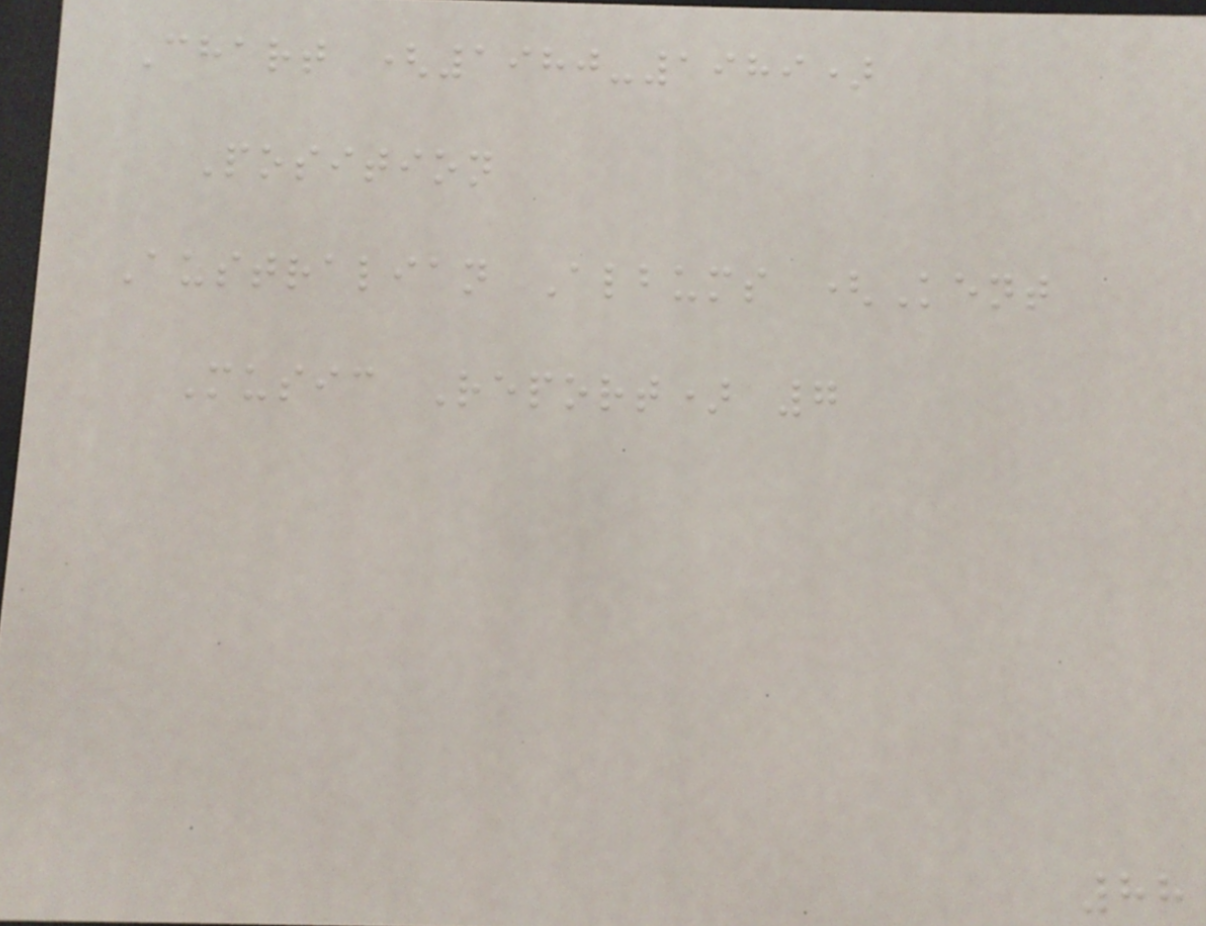Chart (1980-1989)
Position
Australian Albums (Kent
Music Report) 7
88
